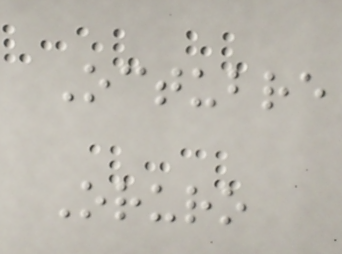Octubre
Oruro
